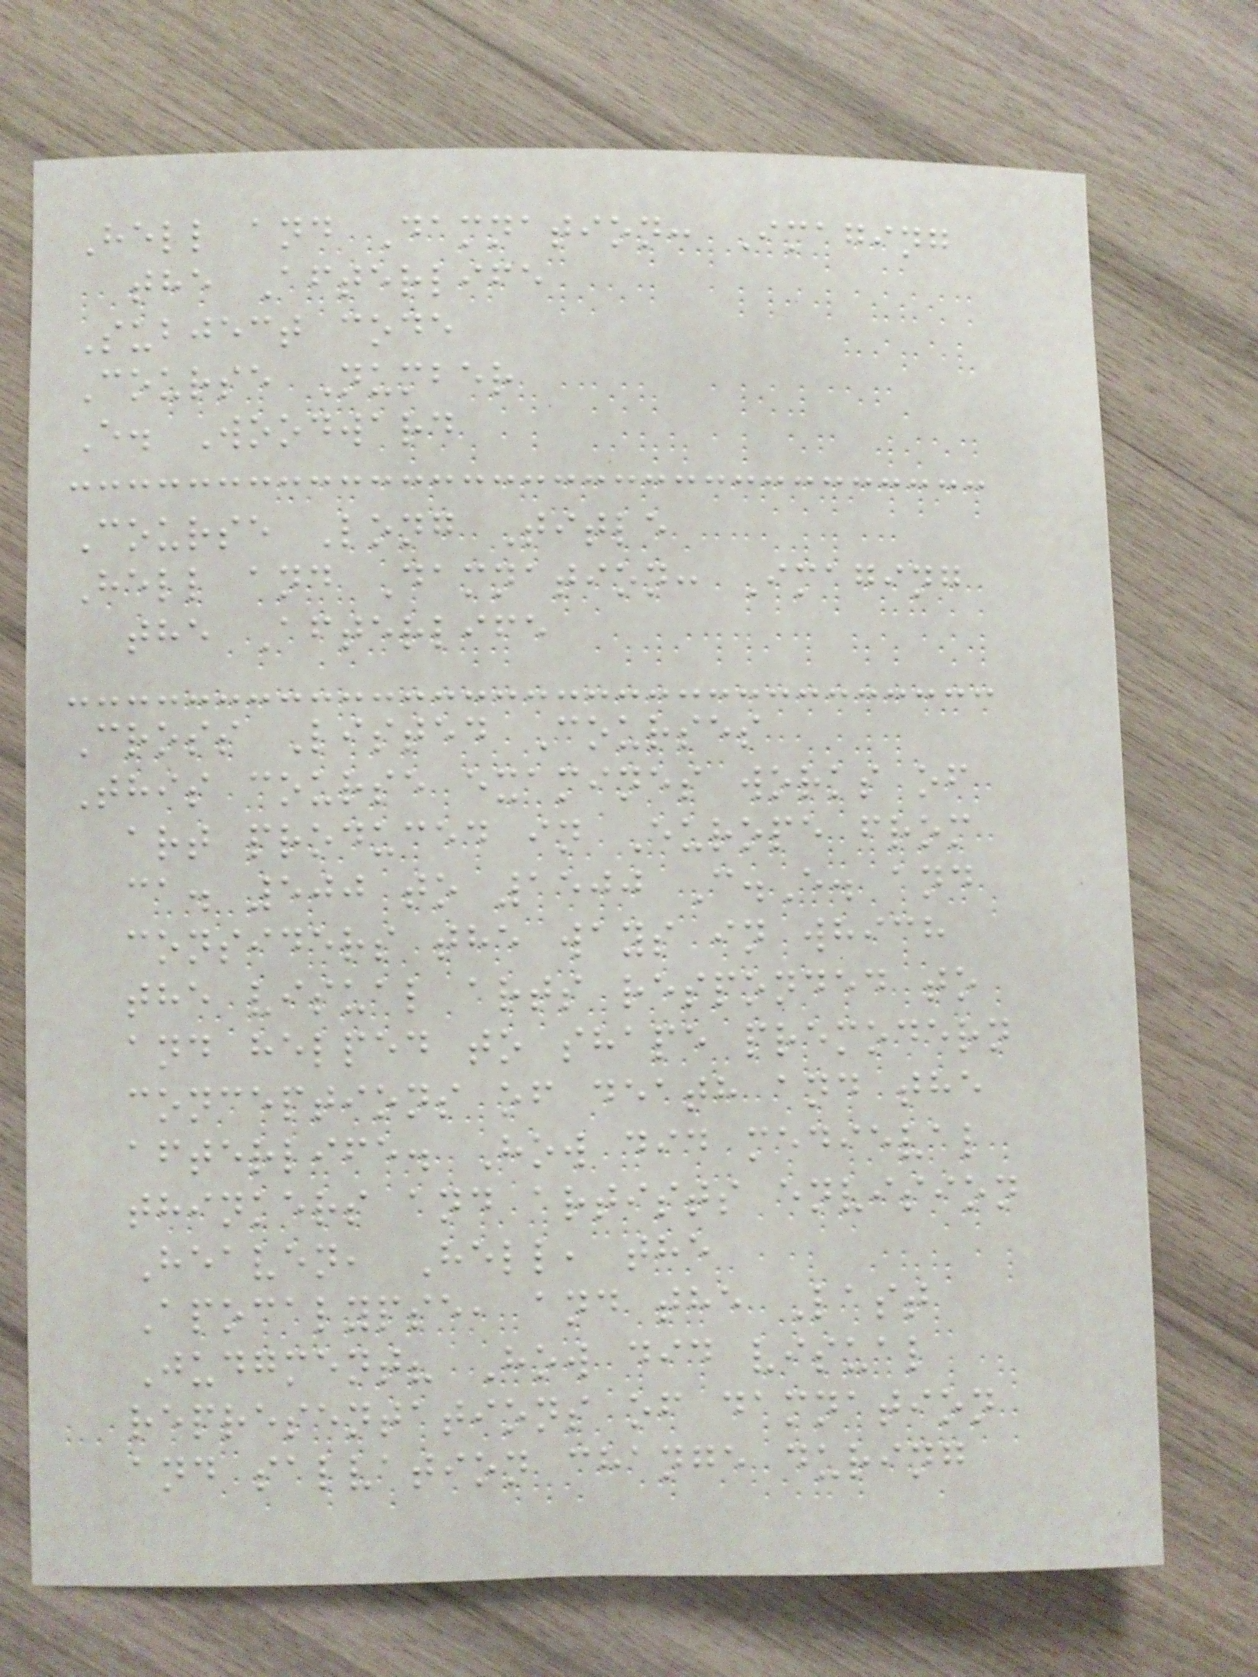Hell and Damnation: Imaging
the Afterlife
Subject code
Course Number
E. Woodward
Course Long Title
Hell and Damnation: Imaging
the Afterlife
Cross Listed Courses
This course examines works of
art produced in Europe from
ca. 500 to 1500 C.E. and
considers the ways in which
the visual arts responded to
and helped to shape premodern
conceptions of death and the
afterlife. How did medieval
thinkers and artists envision
Heaven, Hell, the
Apocalypse, and the Last
Judgment? How did visual
representations of damnation
and salvation change during
